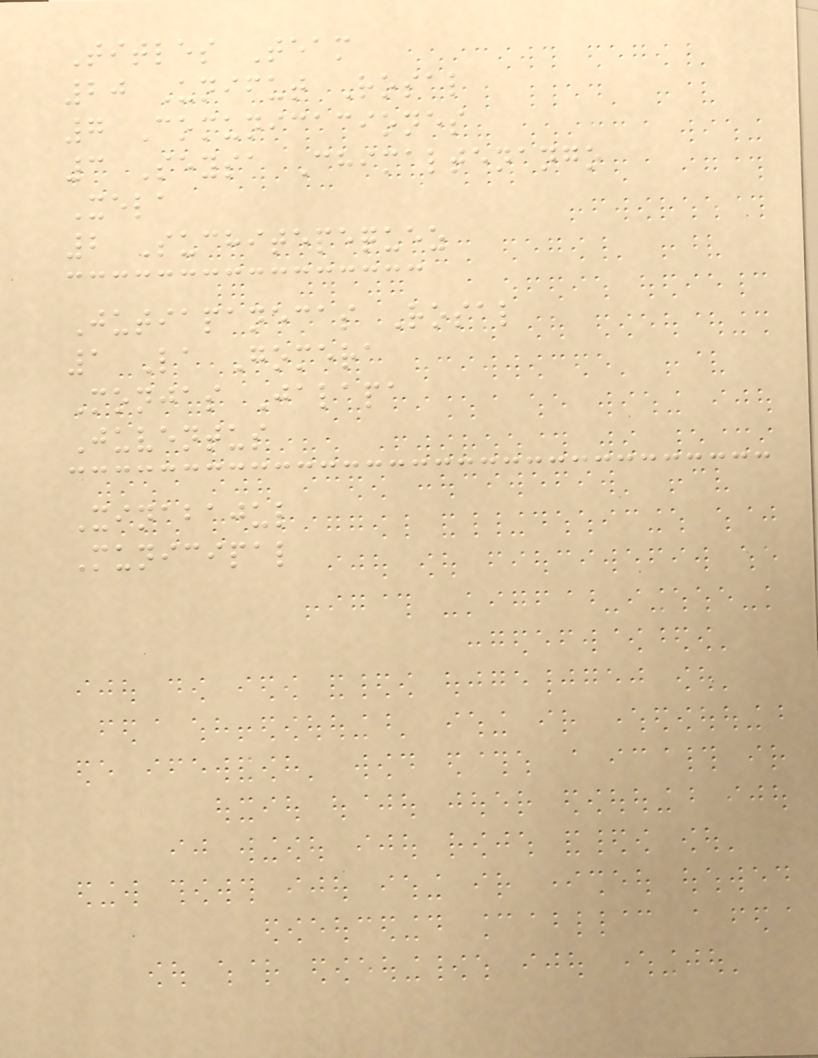Titles Team
20 Unifut Rosal
7 Comunicaciones
3 Seysa Chimaltenango
Xela
2 Suchitepequez
Jutiapanecas Rosal
1 La Gomera
Monjas Jalapa
Juventus
Xinabajul
Municipal
